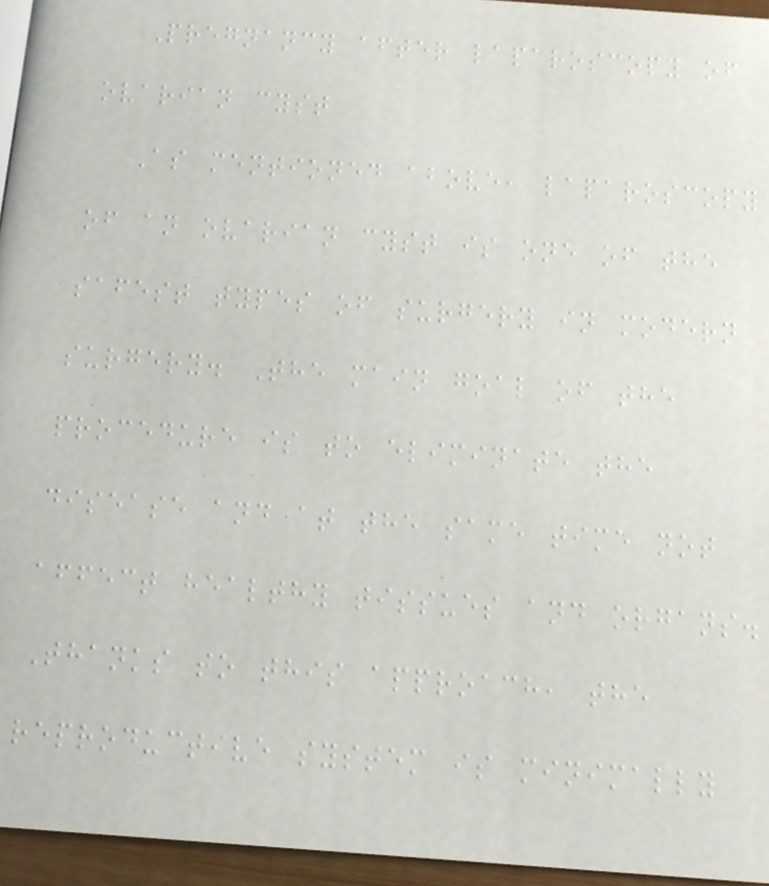Pregnancy after laparoscopy of
ovarian cyst
As mentioned above, laparoscopy
of an ovarian cyst is one of the
safest types of surgery in modern
surgery. The main goal of the
procedure is to eliminate the
disease and at the same time not
affect healthy tissues and organs.
Thanks to this approach, the
reproductive system is minimally
